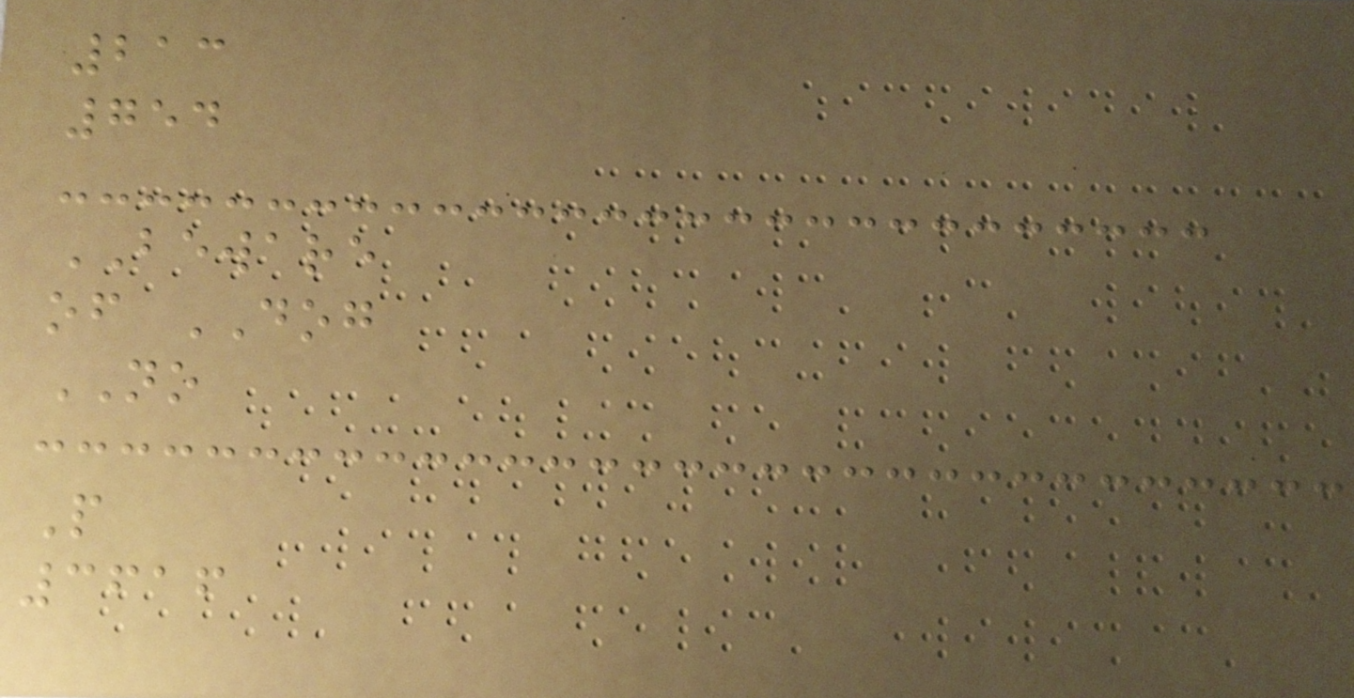213
754
BEWARE
of DOG
NO
P
3616
